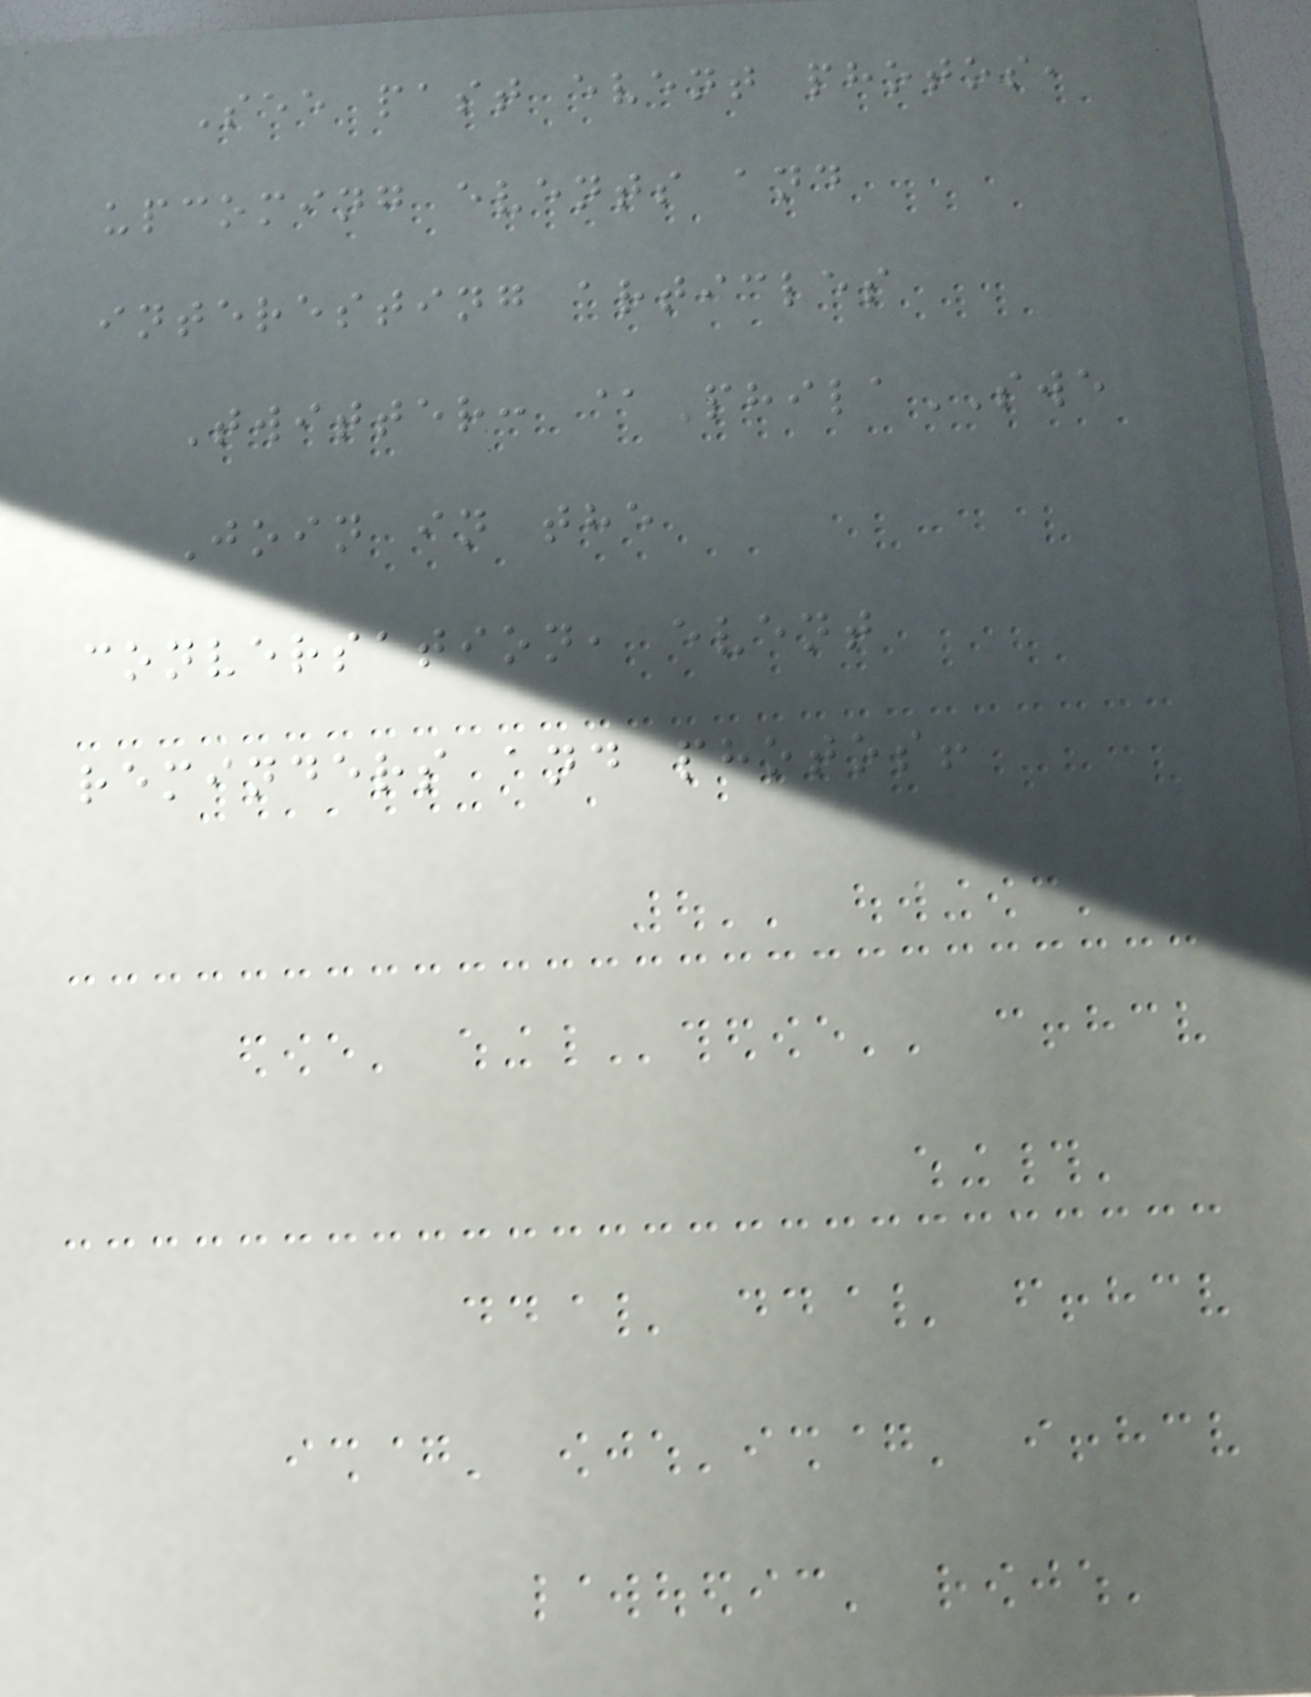See past event photos,
upcoming events and
interesting articles
Twitter: @PhilaSWE
Join in the
conversation, event
reminders and photos!
